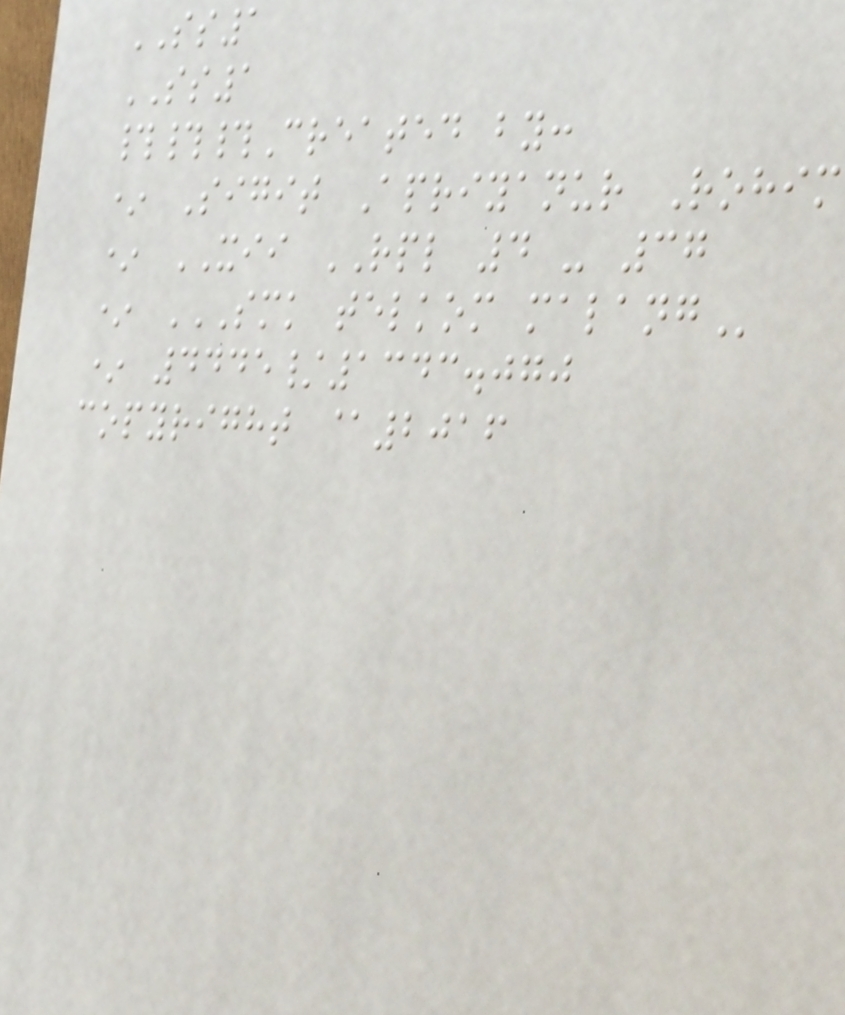SS1
SS1
###Created by:
* Sigit Apriyanur Rohim
* XII RPL 4 - 37
* SMK TELKOM MALANG
* 4445/1343.070
copyright @2016
